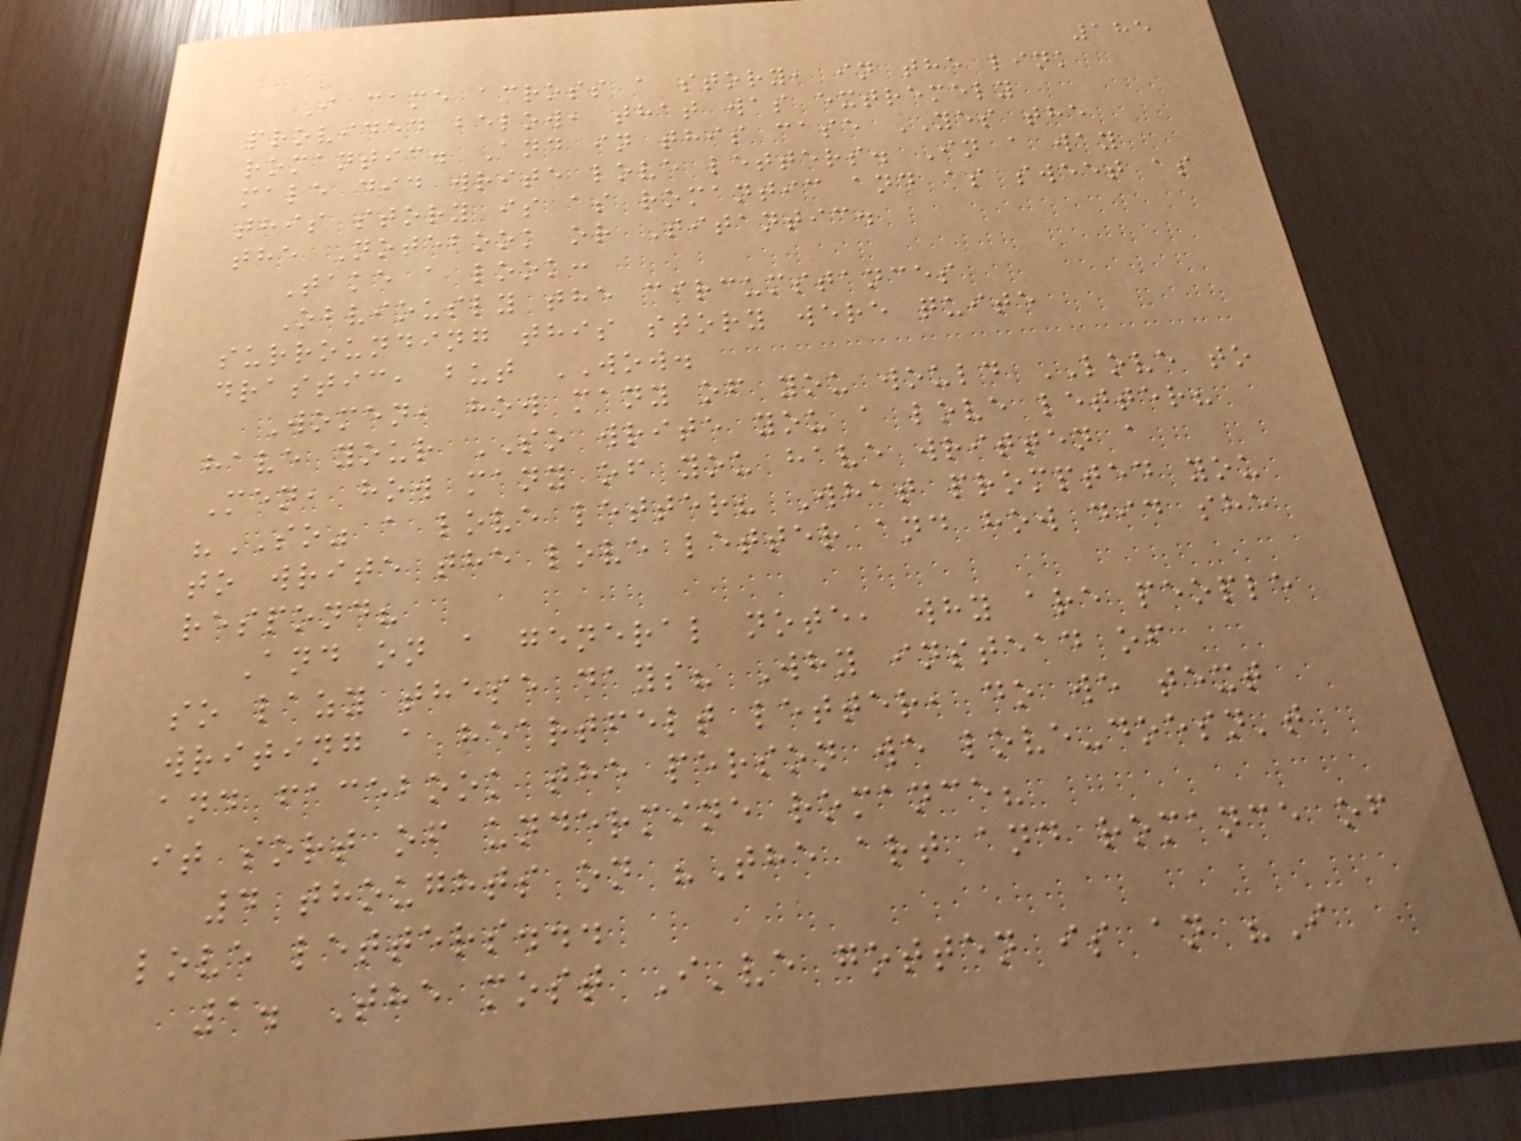185
I came across a story, in the link
provided below, that was extremely
romantic. And in this case YES the
male did write love letters. In a way
this story is as romantic and as sweet as
the Notebook or Titantic.
Take a look:
Obviously the circumstances
surrounding this story were quite
drastic, but WOW.
Women, how many of you would LOVE to
have your SO write you a love letter?
Men, how many of you have written a
"SO" a love letter? What prompted you
to write the love letter and how did she
respond?
And on a general note, why are people
so lazy these days? Why instead of
writing a heartfelt letter, do we text
and facebook the person we love-doesn't
it sort of undermine romance?
4 thoughts on "The art and romance of
love letters...
1. The most I've gotten is an "I
